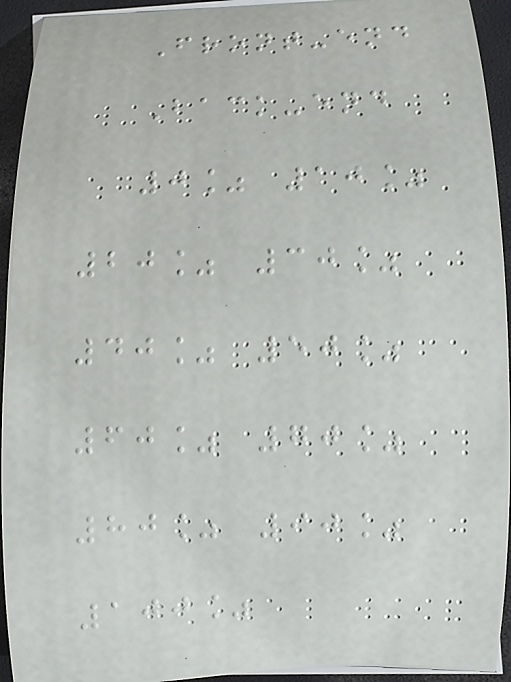Front-end
Back-end
0% 10%
20% 30%
40% 50%
60% 70%
80% 90%
100%
